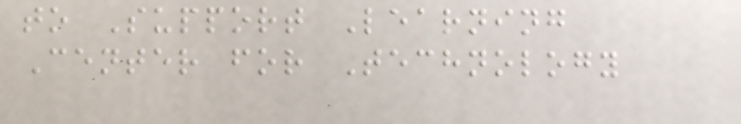to Support Learning
Center for Technology
